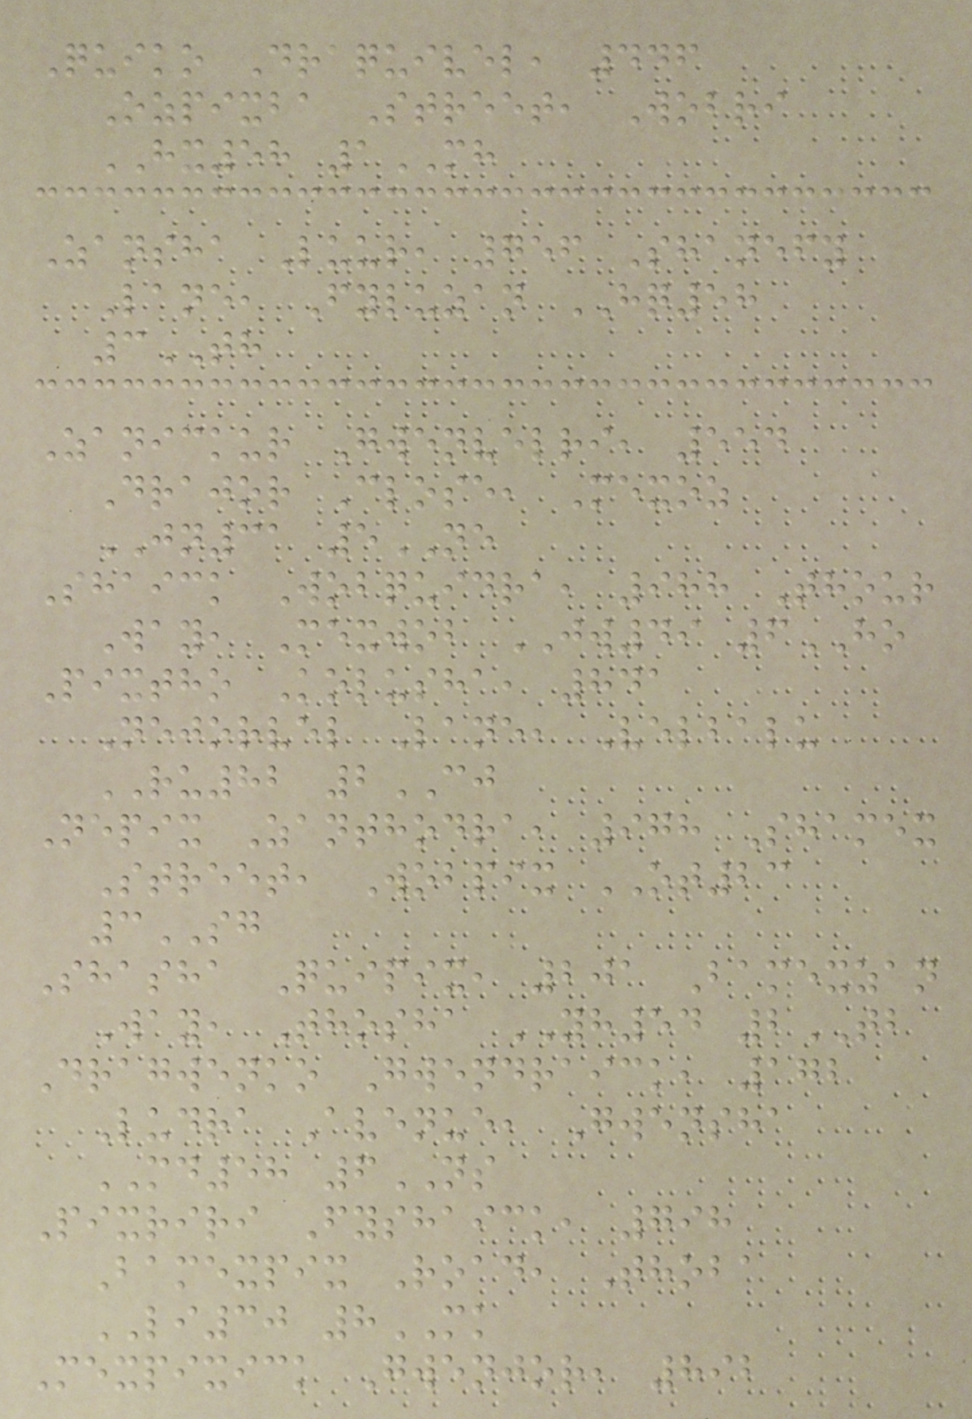Quiko Draquivel, 446
Ozpixba Street, Wobri
HX58 1MH
Zansha Luur, 756 Shanefy
Lane, Fyluzan HQ58
3TH
Zanickur Gwenvelri, 554
Drajor Close, Mexoz
JN31 5NE
Shaick Wobquidra, 988 Thour
Way, Mexwob JW49 6HO
Pixtho Kolusha, 841
Nejorvel Lane, Velbalu
RU82 2CJ
Nepix Zanthodra, 978 Shamex
Street, Wobpix OT23
3SG
Shasha Quipix, 201 Bamexzan
Way, Thosha YH54 2TB
Dragwenko Gwendraick, 172
Ludra Avenue, Gwensha
MD58 6NS
Pixriri Fyshaick, 798
Bamexpix Road, Thoba
LI30 8MK
Mexpixick Gwenjor, 892
